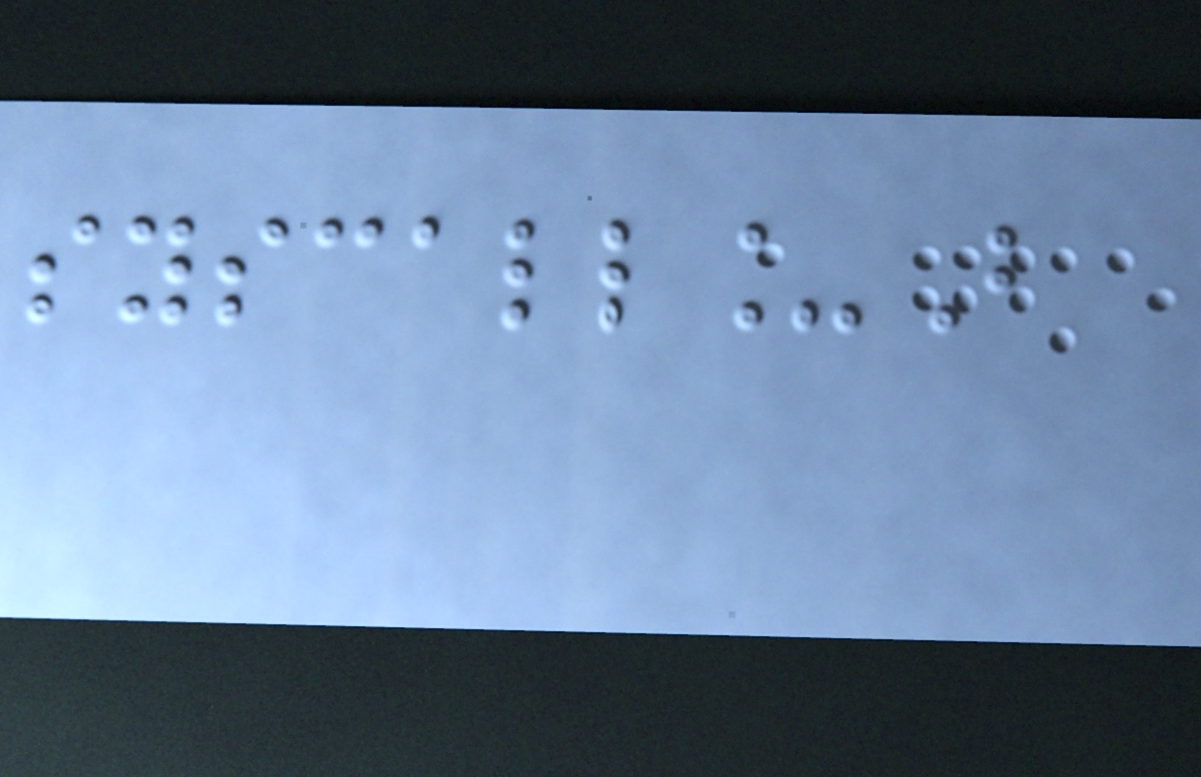syscall_B
